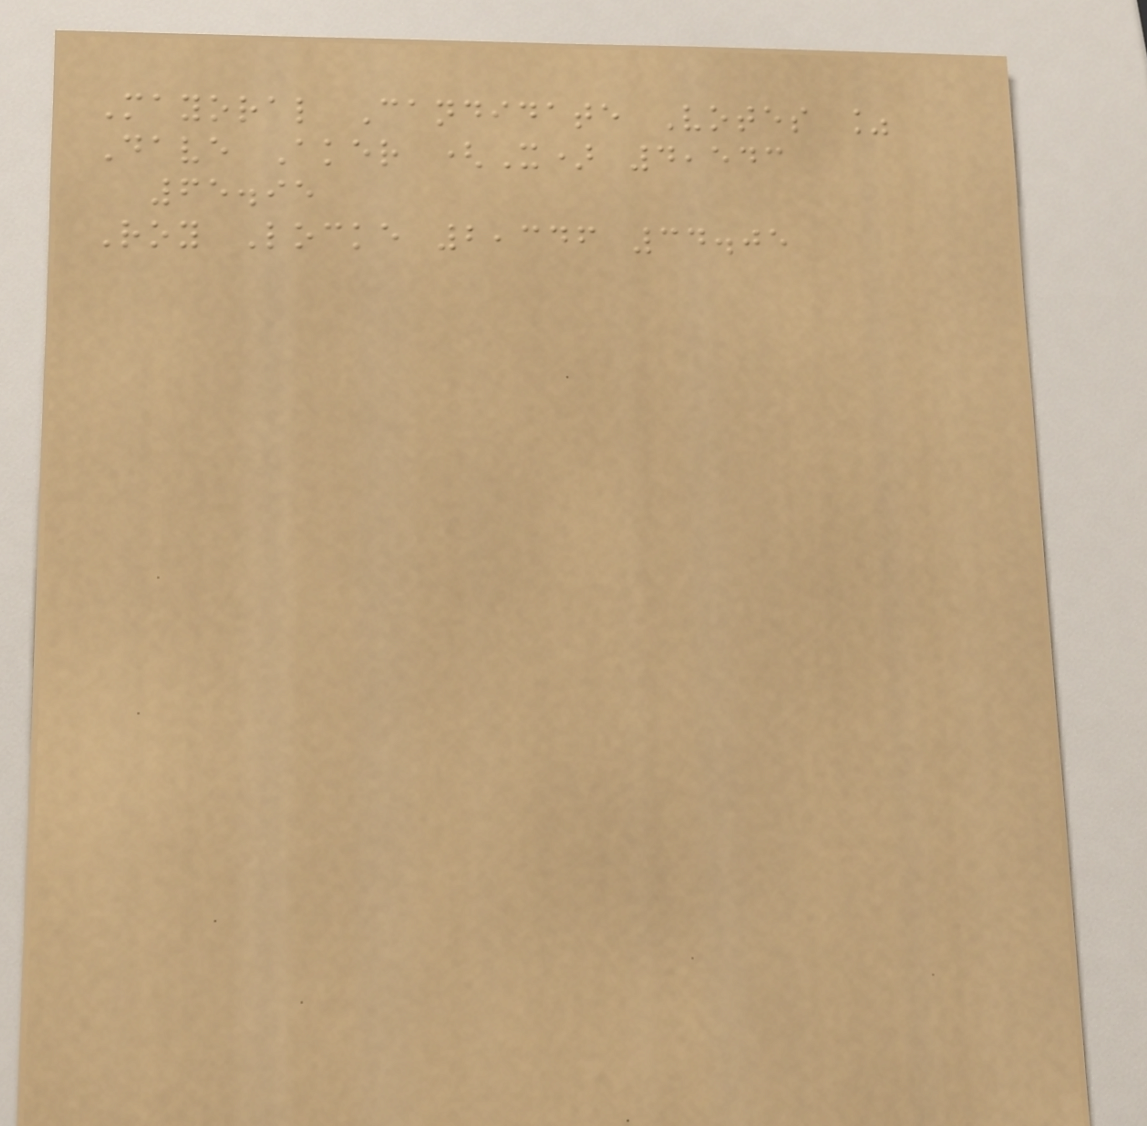Mayoral Candidate Votes %
Dave Aker (X) 4,543
65.95
Roy Locke 2,346 34.05
